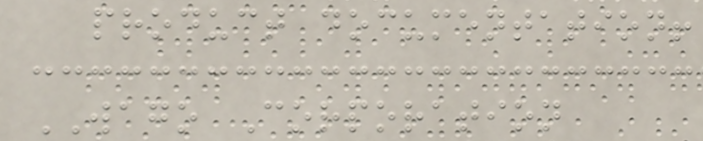product documentation!
WAGO Corporation
